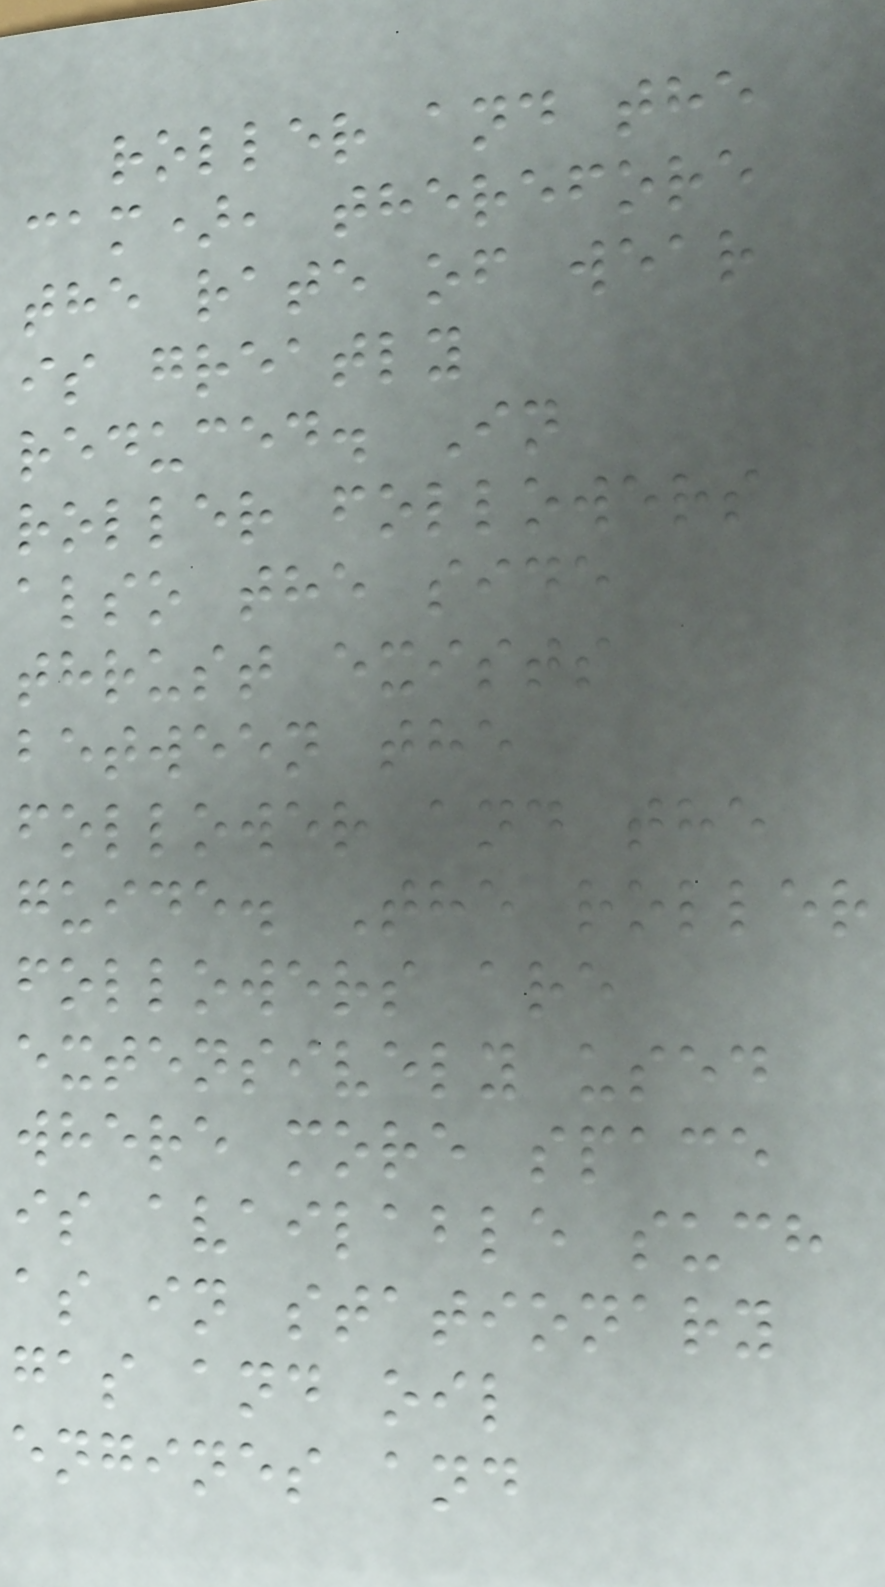roller and the
cam), therefore
the rate of wear
is greatly
reduced. In
roller followers
also the side
thrust exists
between the
follower and the
guide. The roller
followers are
extensively used
where more space
is available such
as in stationary
gas and oil
engines and
